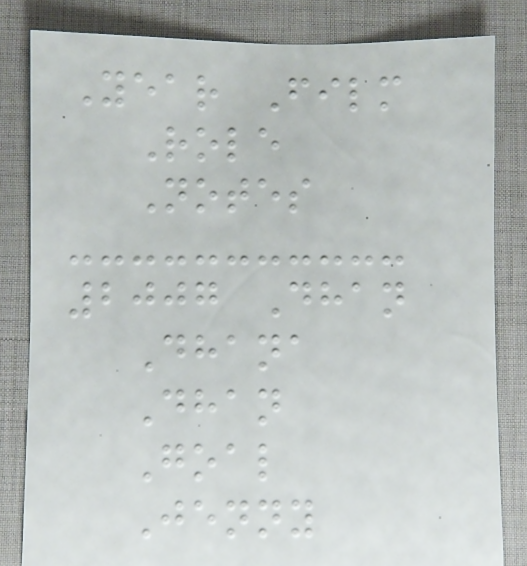Year Film
Role
Notes
2007 Dhan
Dhana
Dhan
Goal
Jenny
